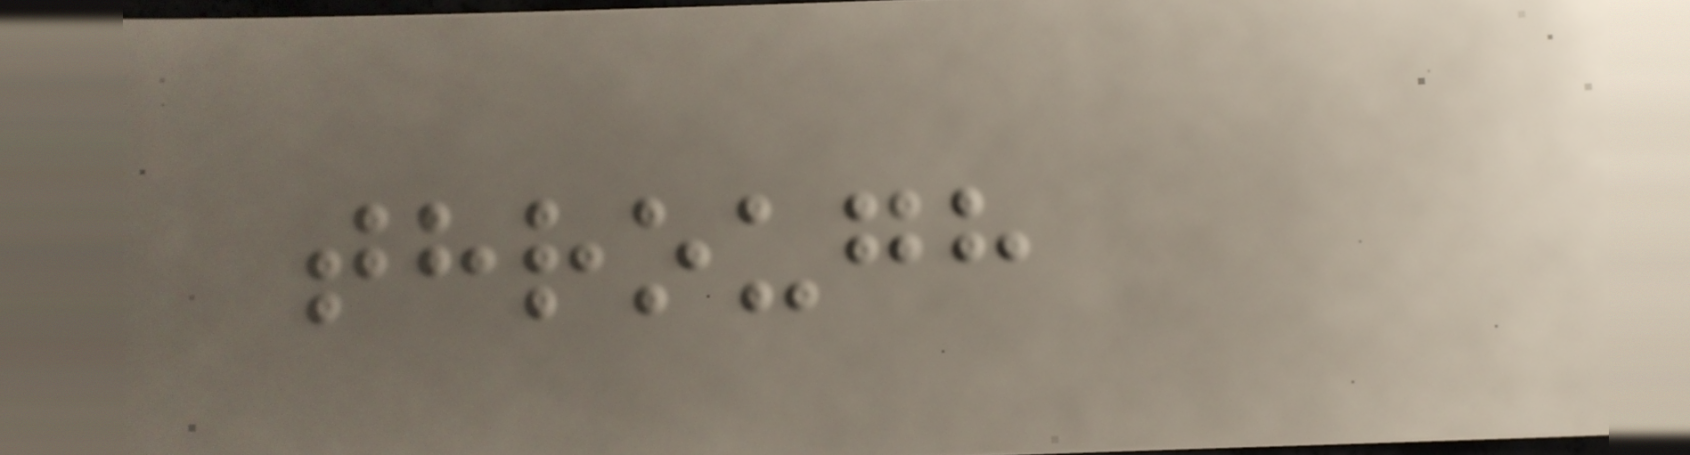through
